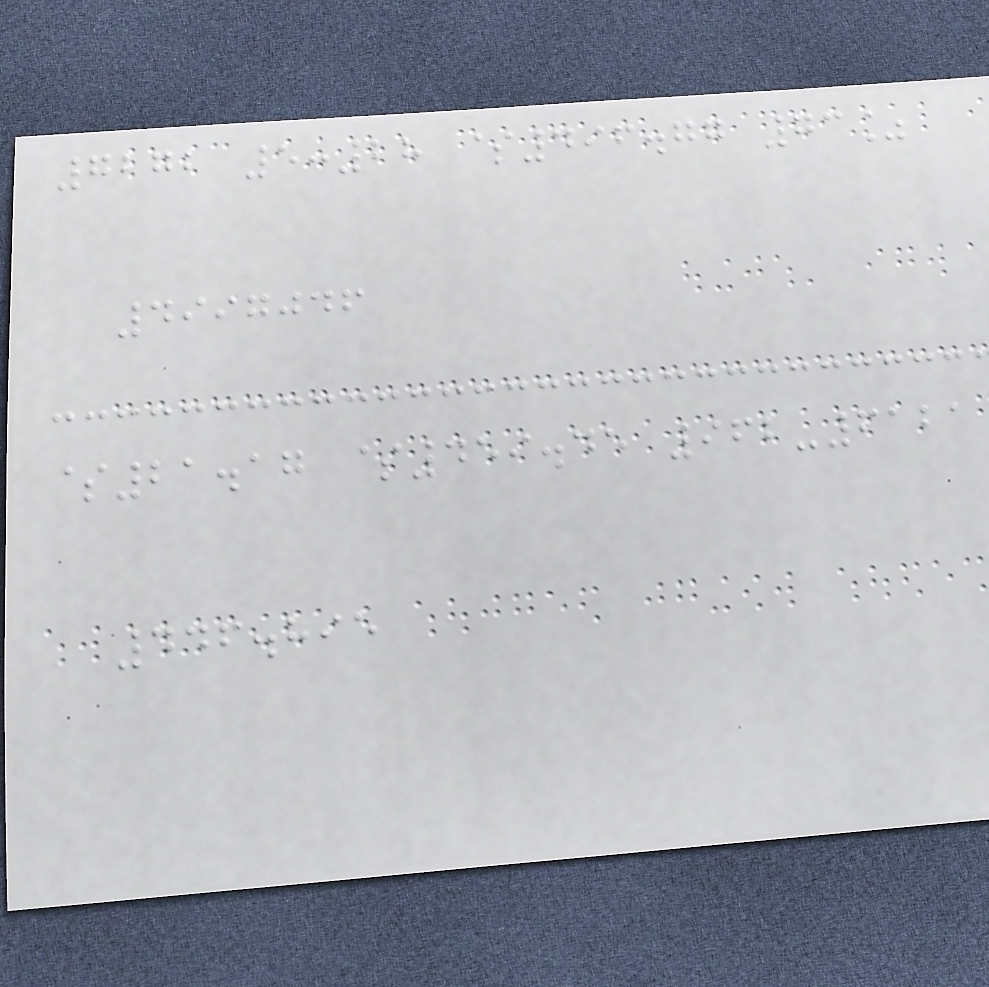7272 5:28 $496.77 73%
4997046
$21.17 $459.45 962-6121
446.895
